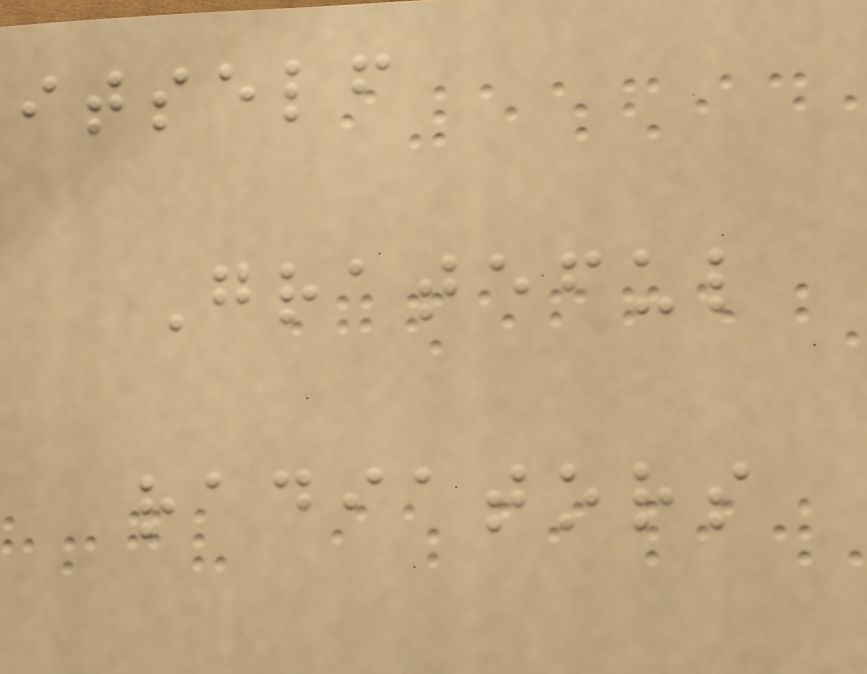itself
Grateful
radiators
